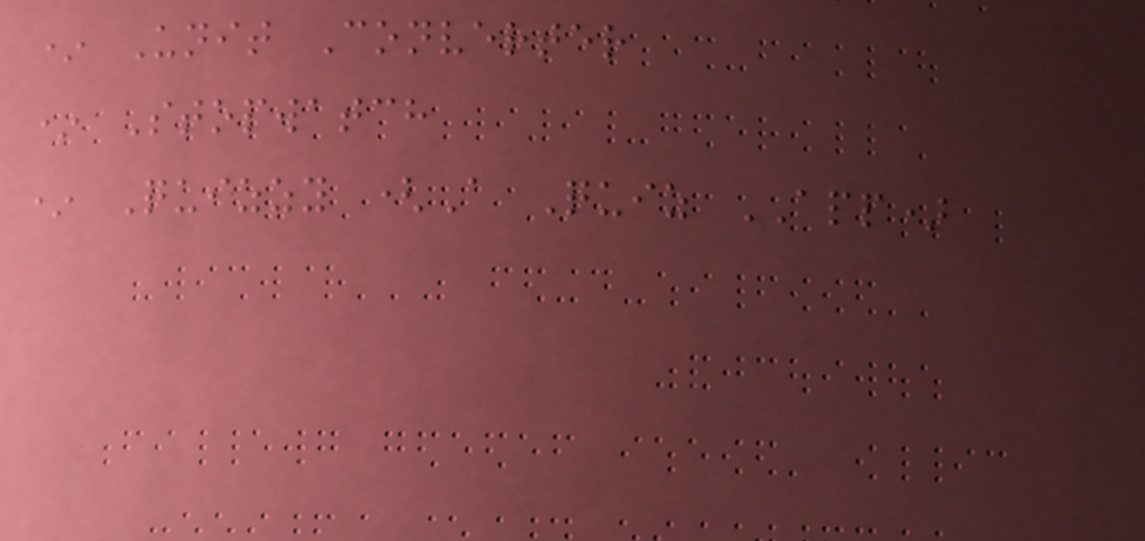* Unit Converter
* Stopwatch
* Quizzy (A Quiz APP)
